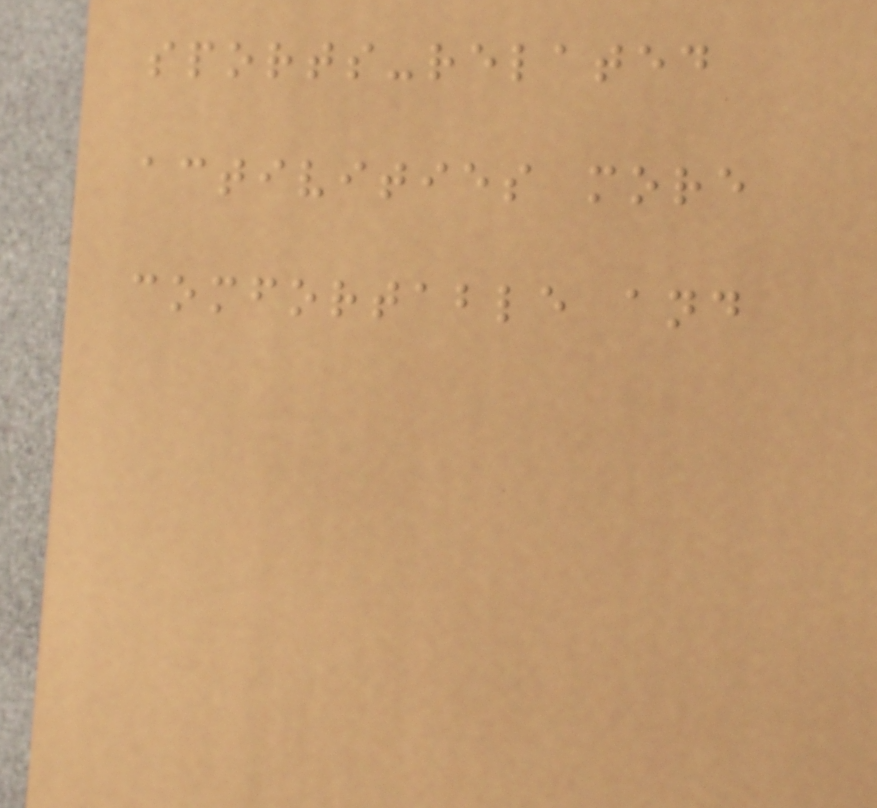sports-related
activities more
comfortable and
